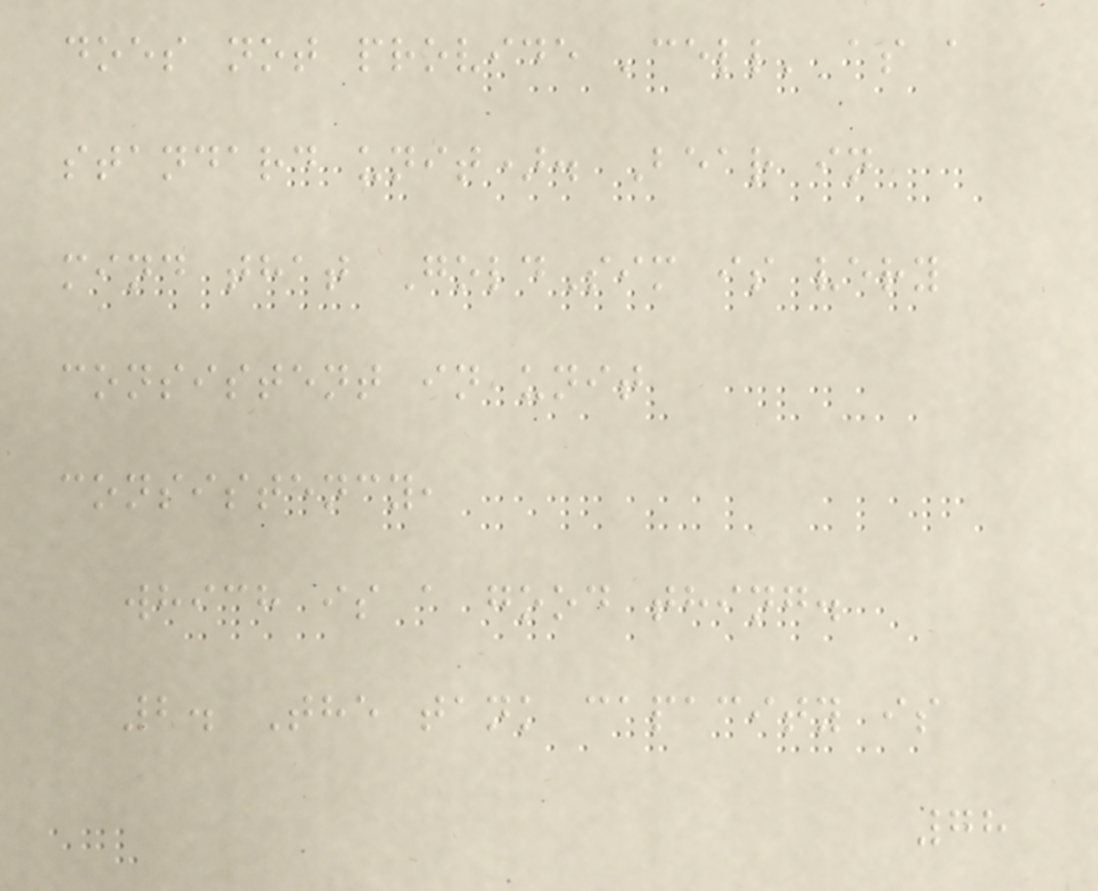does not provide 'cell' as a
standard unit). Bear in
mind that GoldSim is very
consistent in unit
consistency,
which is a good thing.
2. The tank capacity is
78
